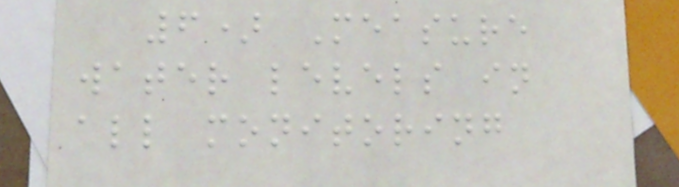6) Measure
water levels in
all monitoring
